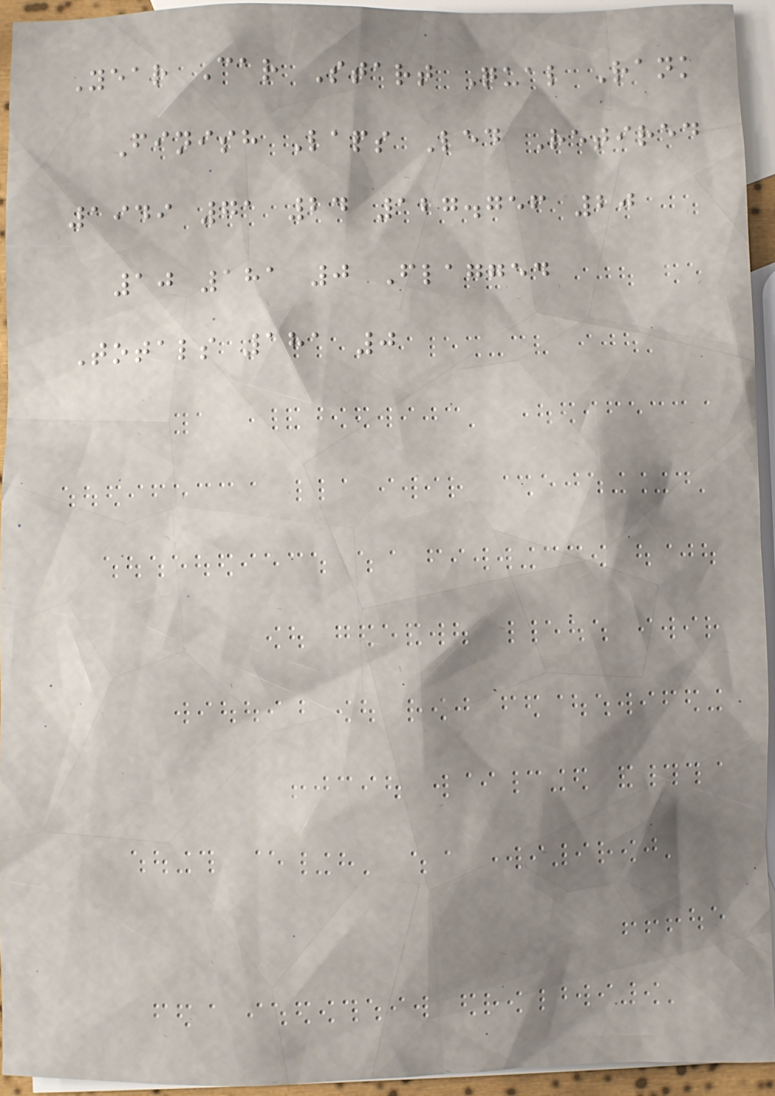Year Car Start Qual Rank
Finish Laps Led Retired
1949 71 24 127.756 20
10 181 0 Flagged
Totals 181 0
